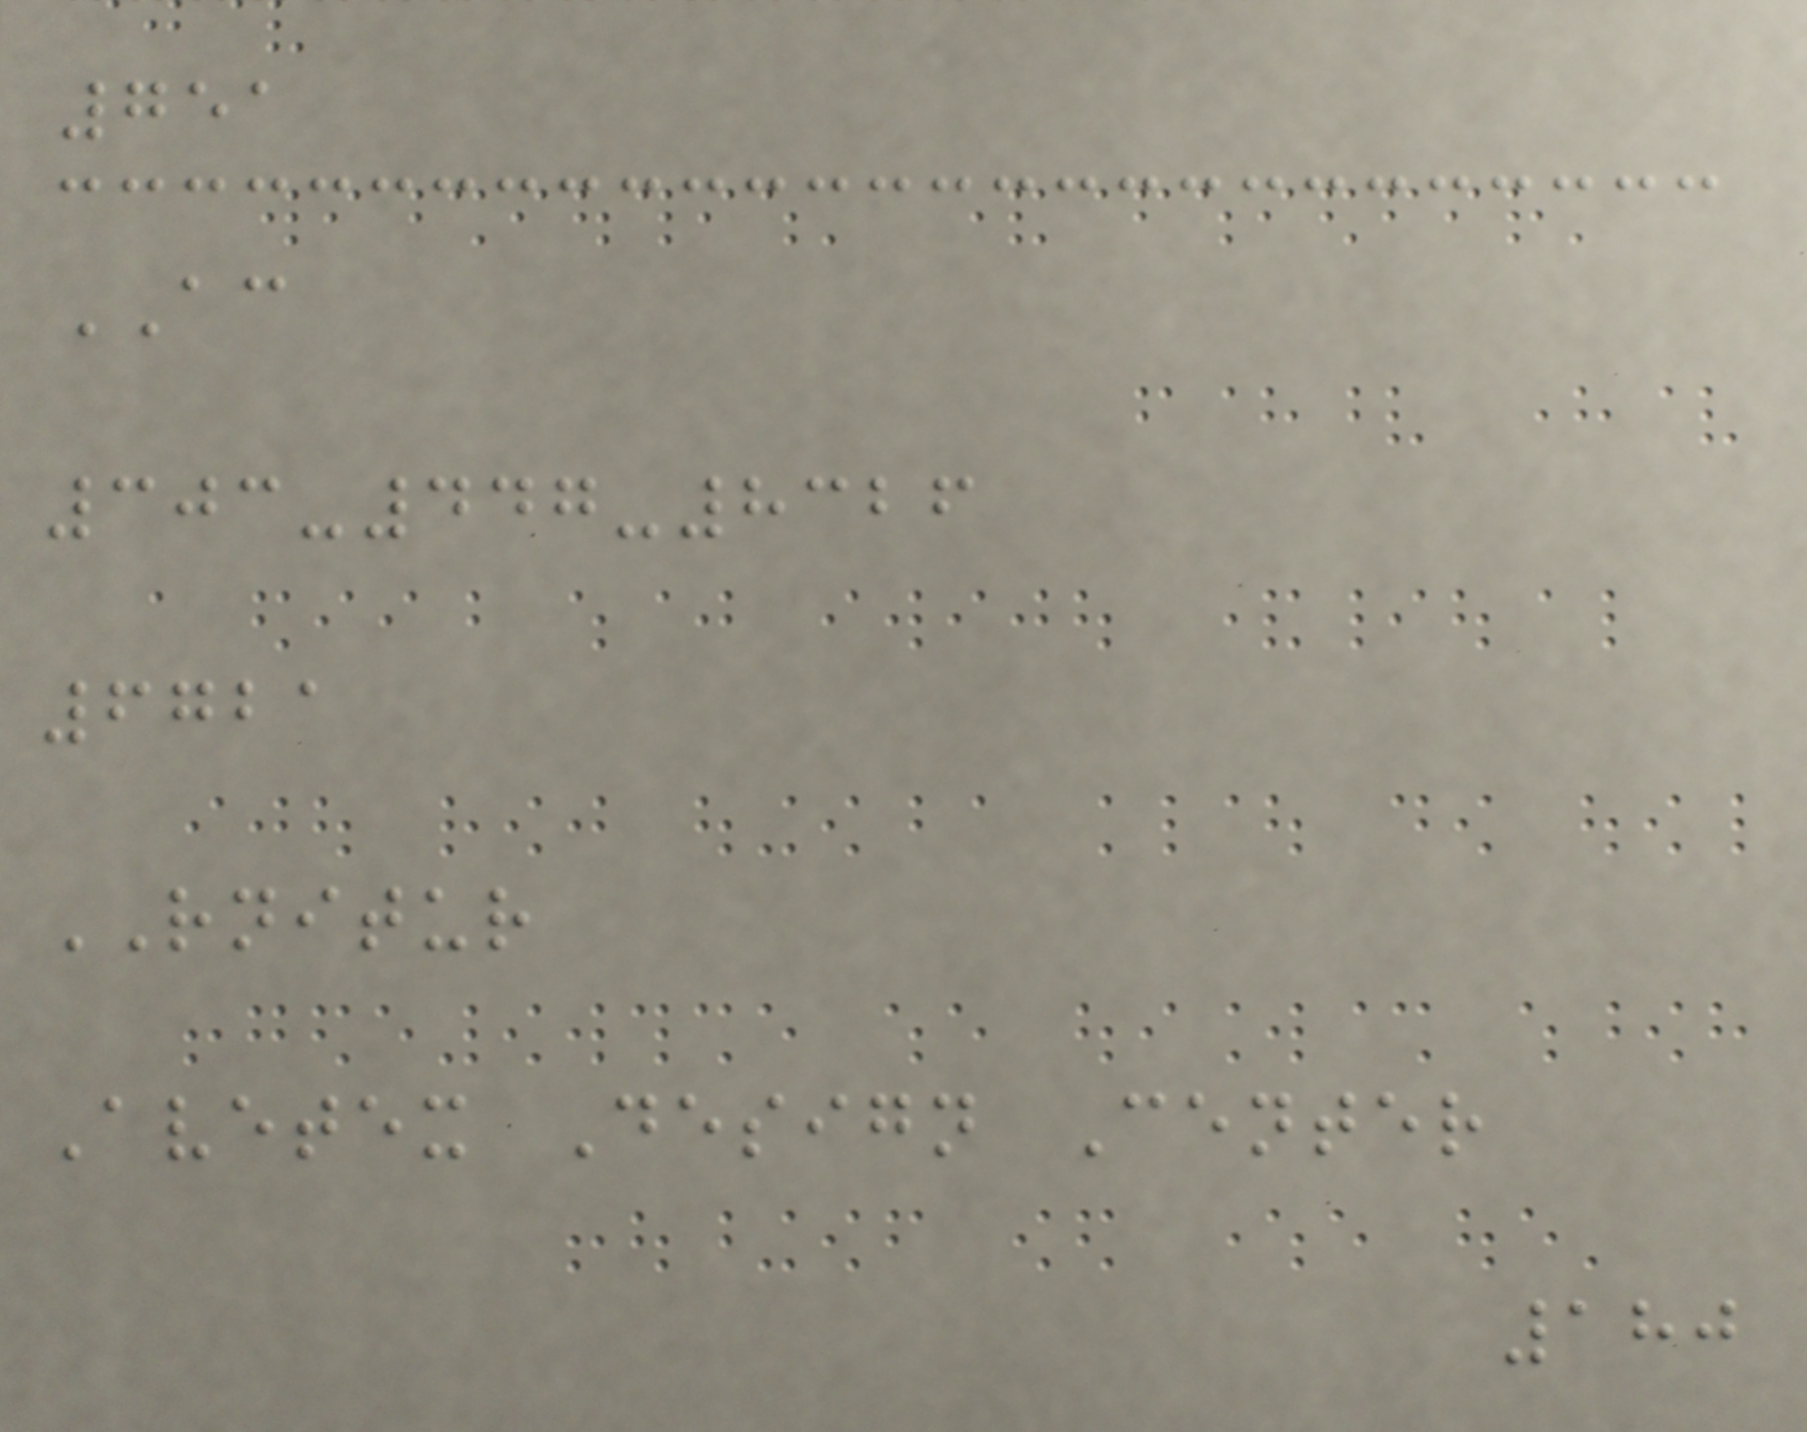751
AC
303-447-8326
6721
RNITUR
Avetex Design Center
180
